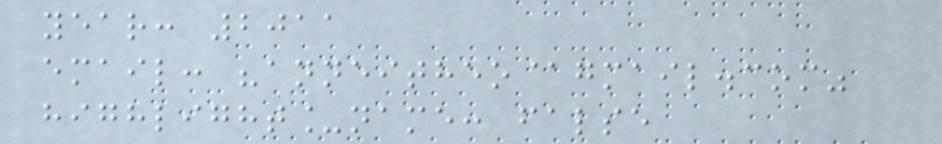year: 2011
email: "anneitheo@gmail.com"
highlight_name: false
